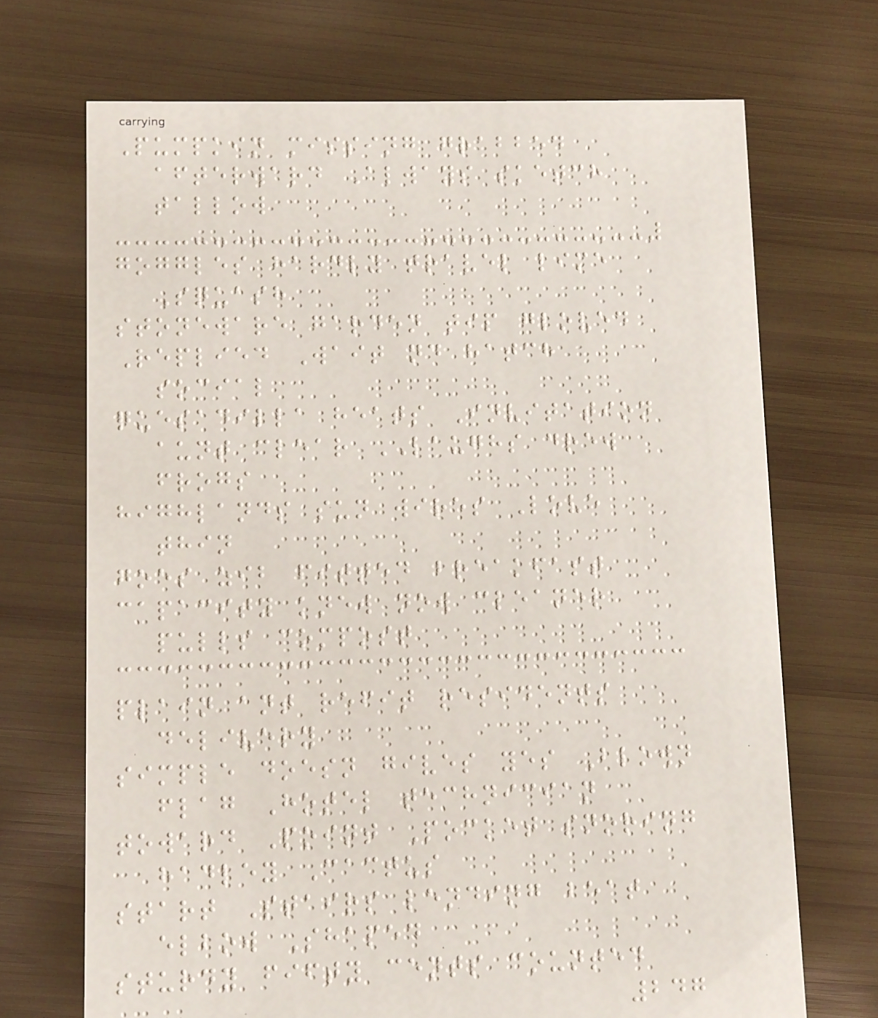Pumpkin missing grabbed
afterward Always sketch
tallow
goggles hardly travel lime
Squash
stoneware garden tip gloved
Replied Wait nd hatch
social
quesadilla heats Invitation
aunt clear LAUGHS drew
frogs
highlands sun wires Love
thin
goes zib fitted breakfast
capacity knew now cleaner
pulls compost
plain ant refit residents
delivery
simple doesn gives yes Blown
flag Hotel technician
toward Point Pocket snoring
hadley Cactus
start Stairs lending beat
elbow Shaped
sturdy fifty cents counted
247
